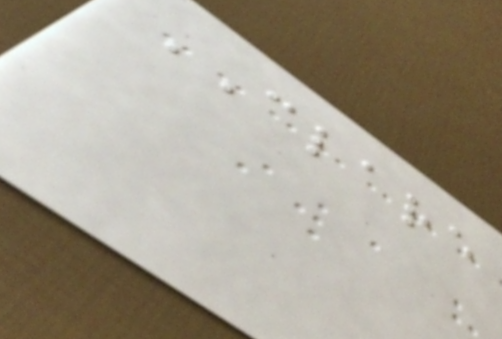CLARE
